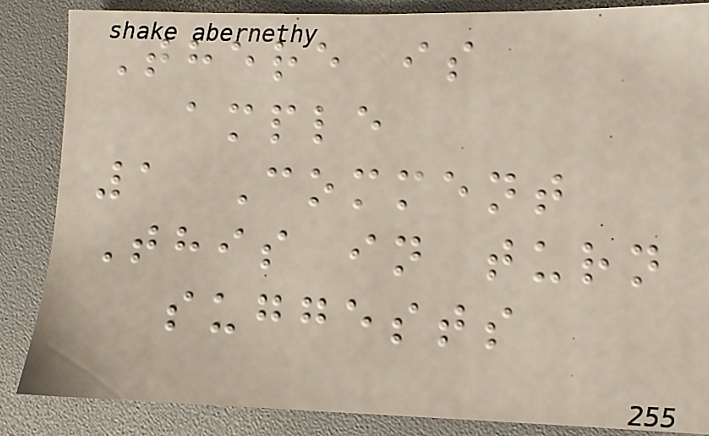There is
ample
1 Comment
This in turn
suggests
